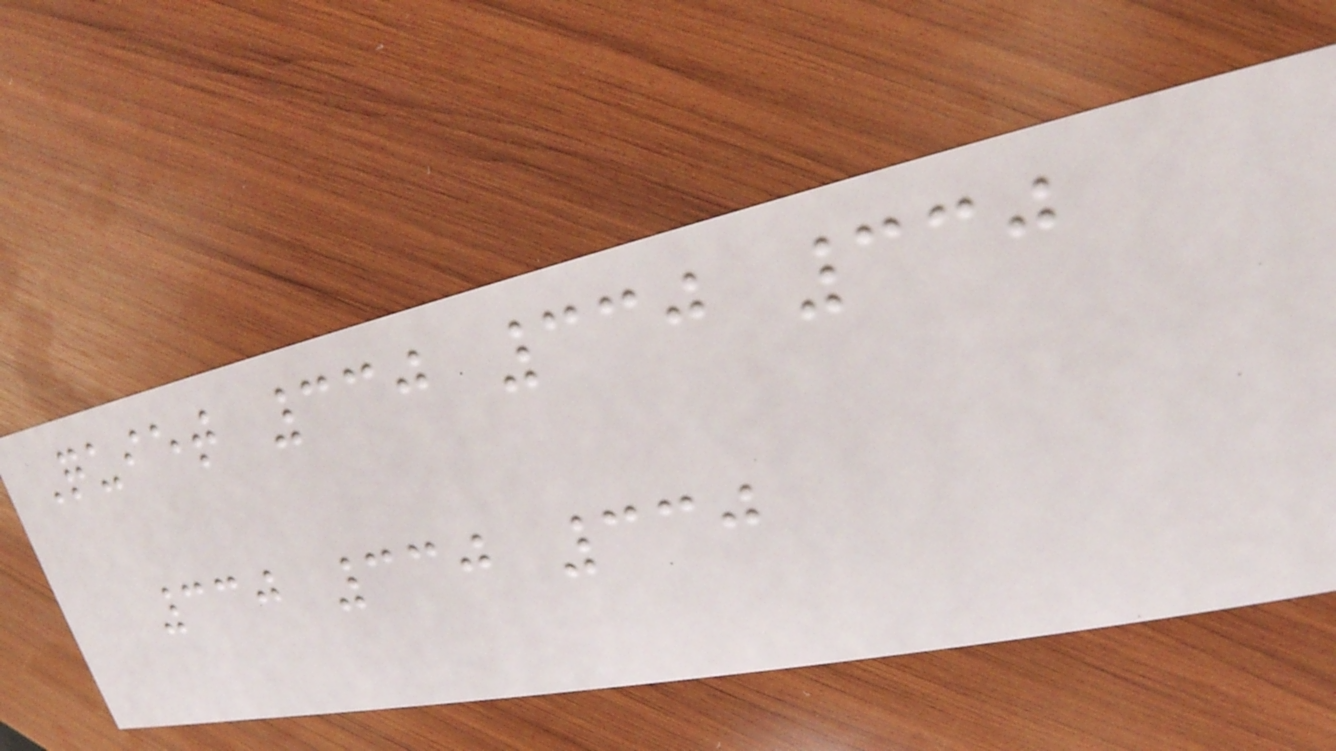Quiet 330 330 330
330 330 330
